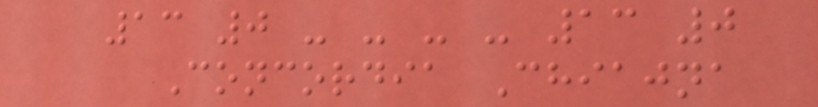13 0 - - - - 13 0
Concordia Chiajna
